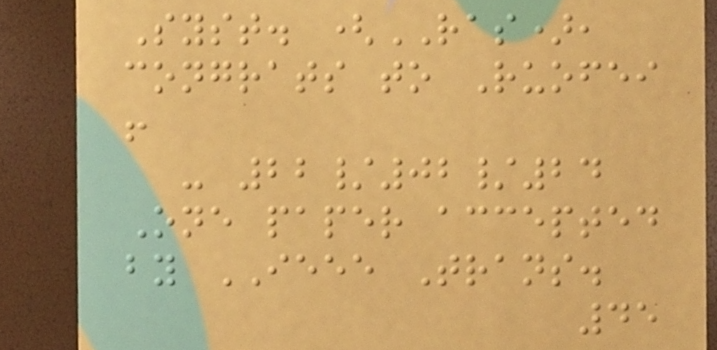Syst. (RAS),
congrats to Ruofei
!
- 22/02/24
One paper accepted
by IEEE Trans.
45
